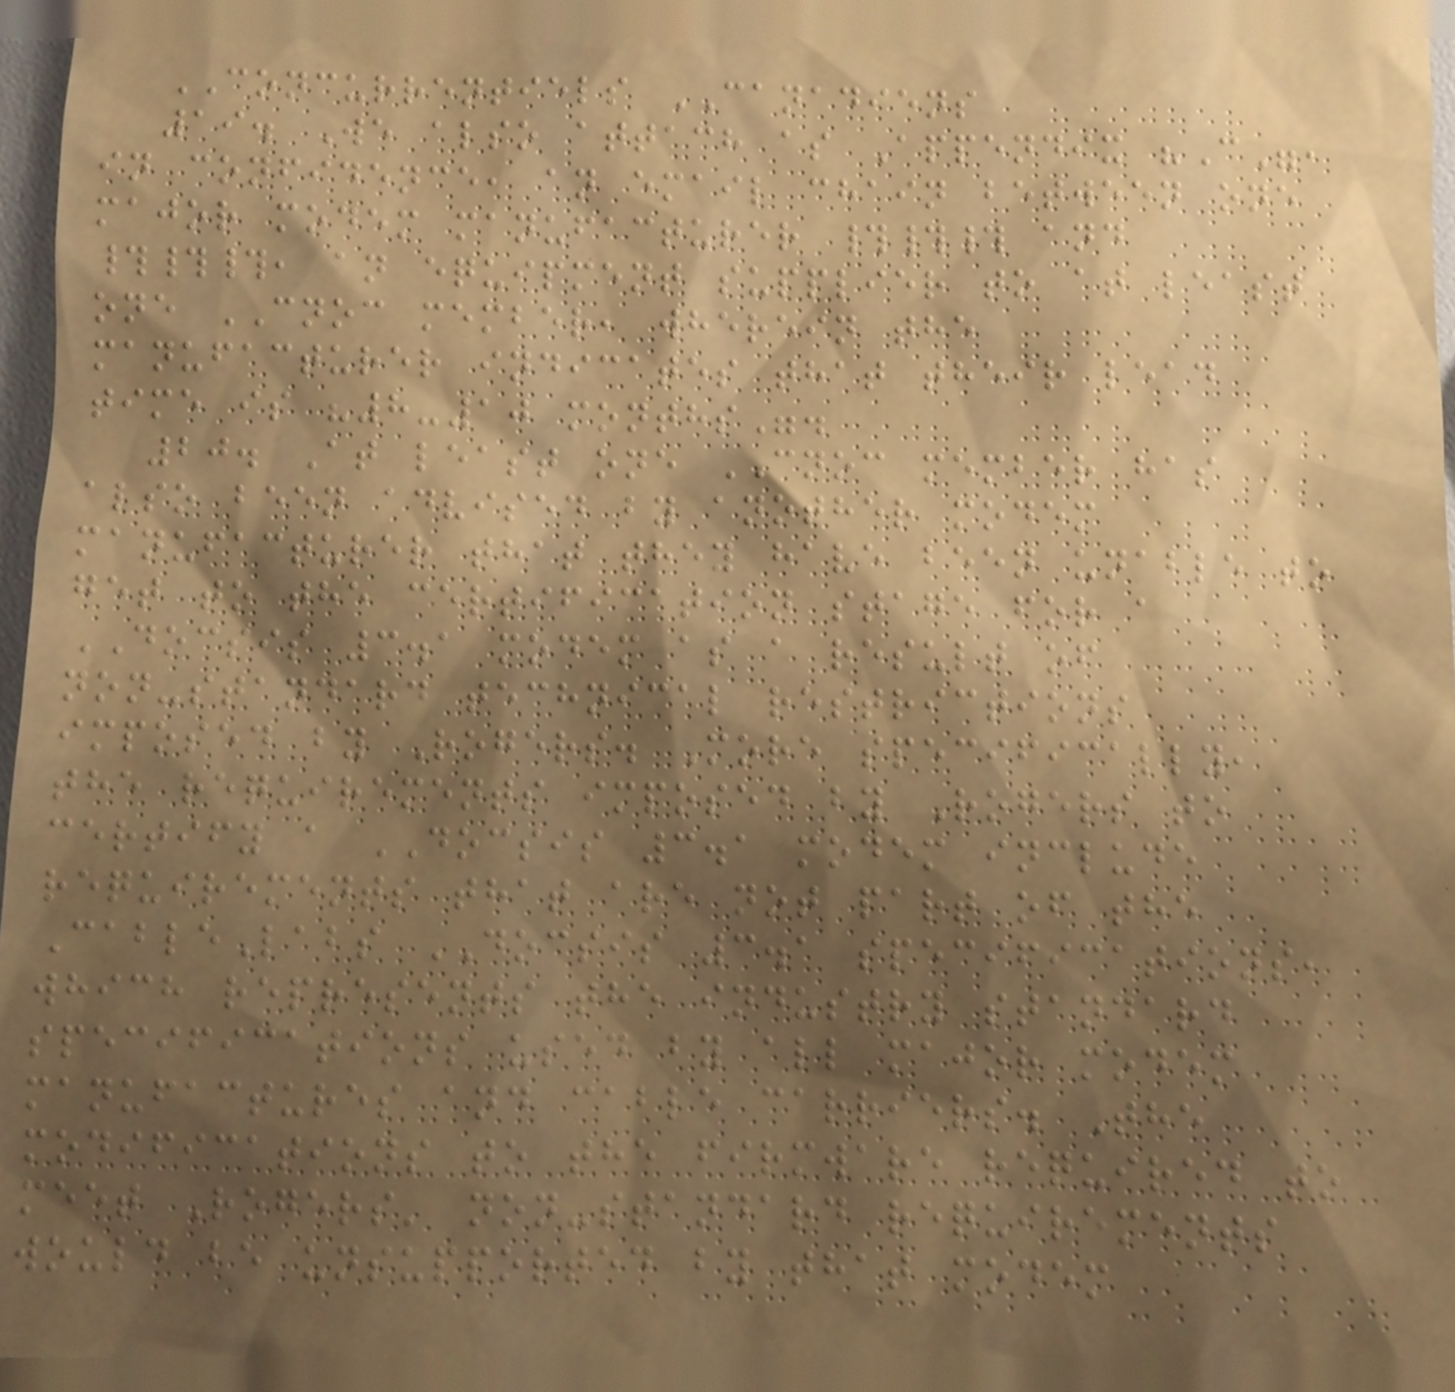CONCURRENTIELS CANADIENS
19. We also attach as Appendix "C",
in confidence, an email chain between one
major modem manufacturer ### and
###, an equipment supplier to at least
one CNOC member, wherein the
manufacturer indicates that their lead
time is "8-10 months".
20. At least one CNOC member has
also been advised by another modem
manufacturer that they have been unable to
get to the certification stage for a
DOCSIS 3.1 modem as a result of
non-standard technical restrictions
imposed by Rogers. More specifically,
the requirements imposed by Rogers to
certify a DOCSIS 3.1 modem include
requirements that are not part of the
CableLabs DOCSIS 3.1 specifications,
which represents the industry standard
specifications used by all major modem
manufactures and cable carriers. The
modifications to the firmware required to
meet Rogers' non-standard requirements
would be unsupported by that modem
